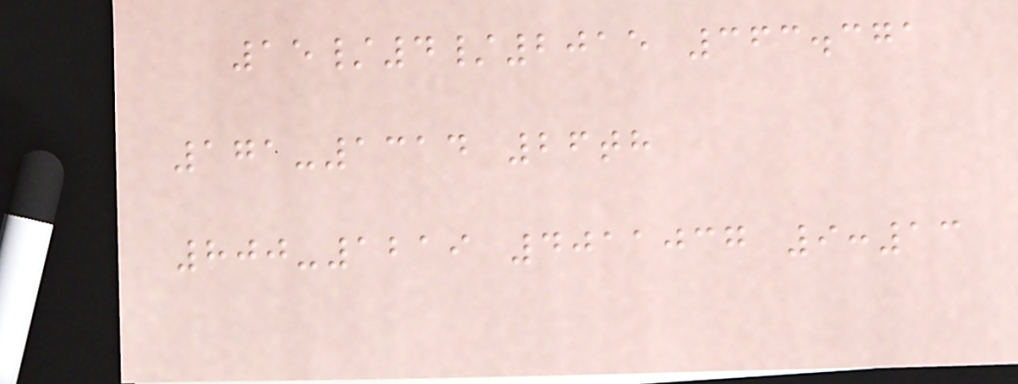15/4/2015 363.371
171-1314 26th
800-1219 4011037 9:13
